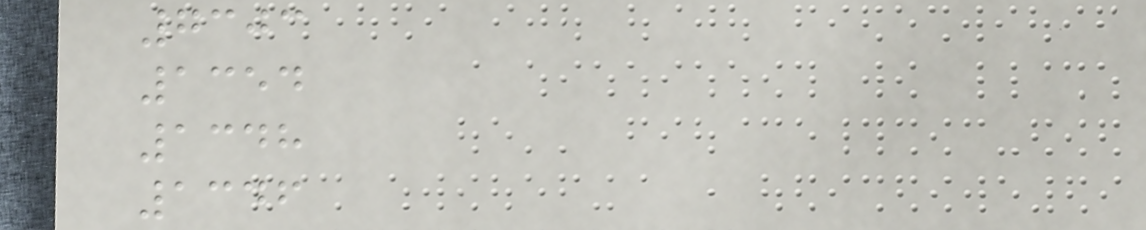7303
1354
1348
1346
